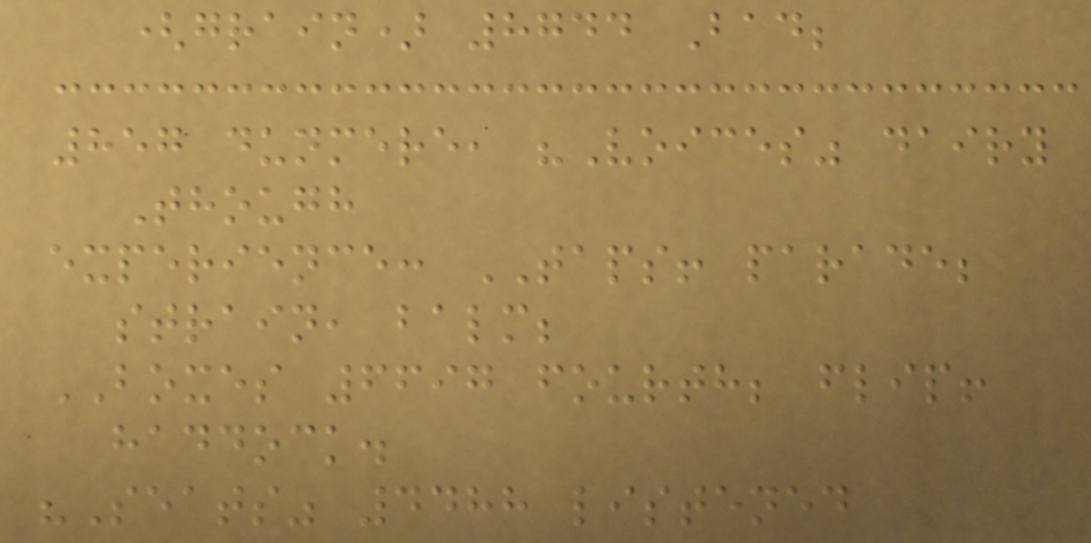(grain) 8744 Bad;
857 dunmere, "Voices" dairy
Though
experience: TAPS! parade;
strain, balm;
BOXES 6697 fourth; flip!
haddock.
"Seats" 4488 listened
